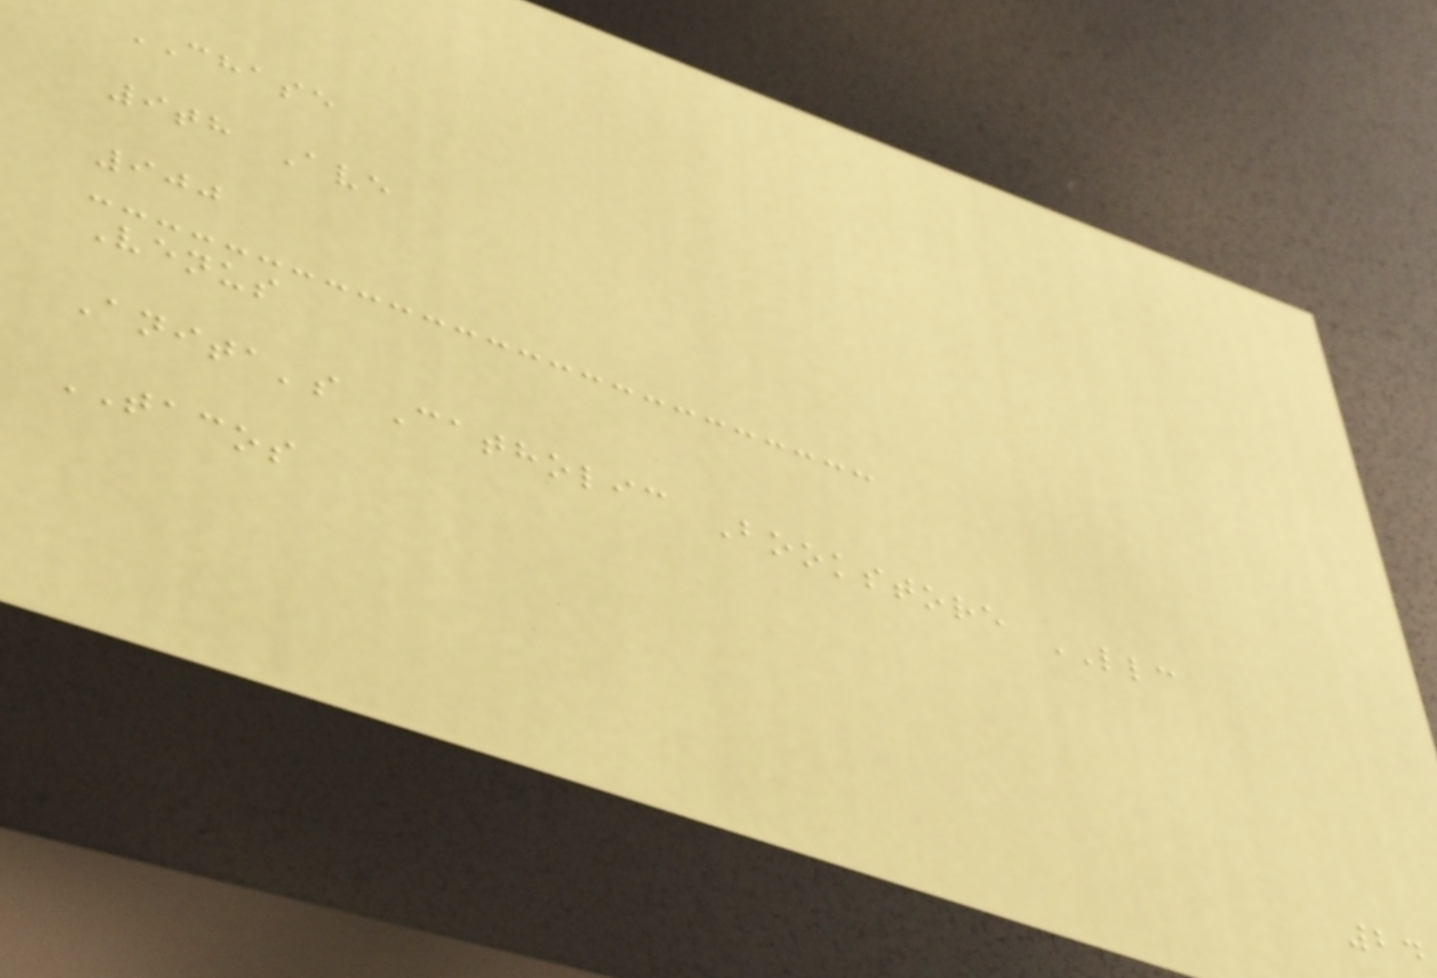CHASE
9th Ave
900
Venus
Anita's Catholic Bookstore LLC
TACOS
24
